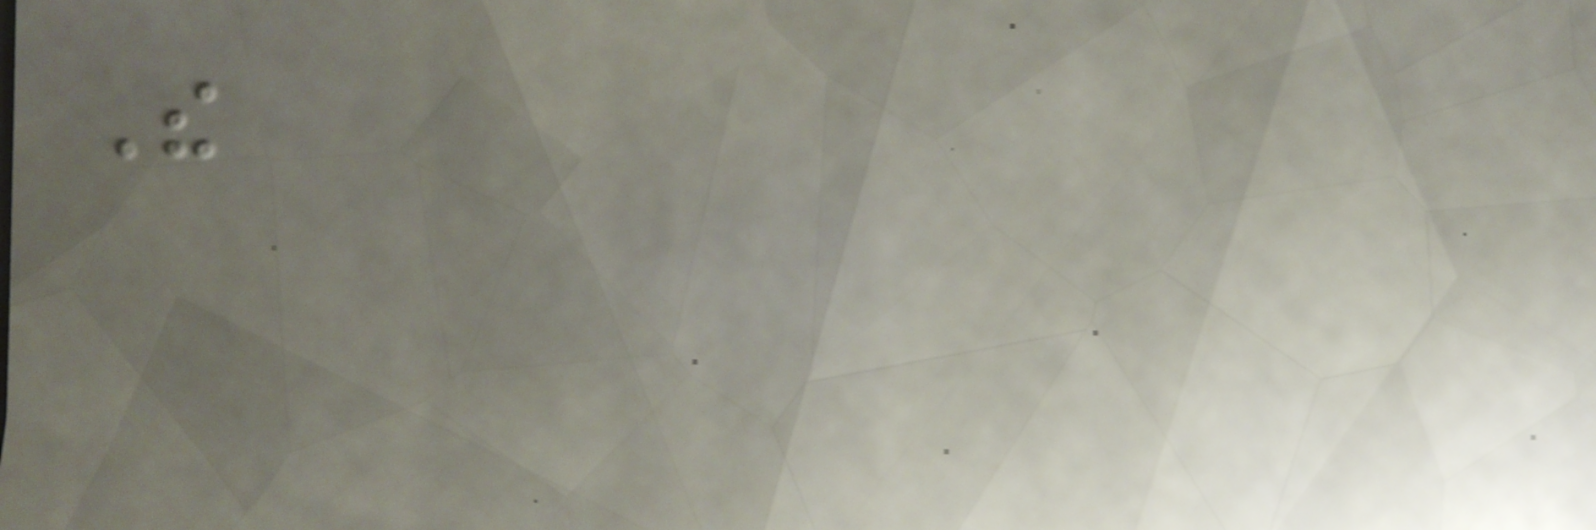The
